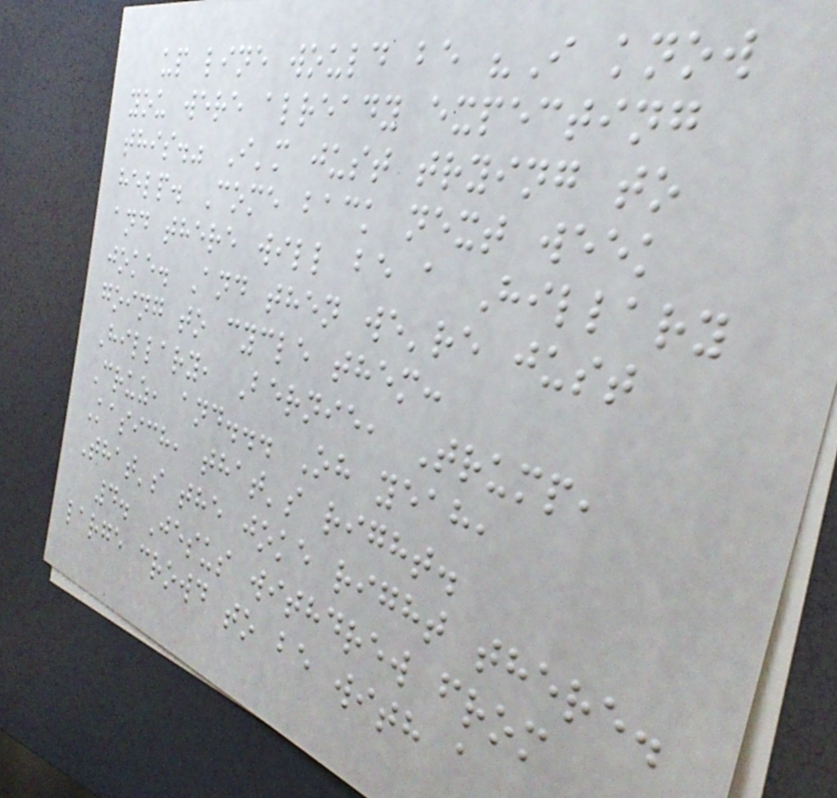up line would be "I know
you were already expecting
this." I'm just trying to
help. Come back next week
and there will be a Hillary
joke. And then we're just
going to cycle them:
Hillary, Bernie, Trump,
Cruz, and... Oh yeah,
Kasich, that's right.
That's the joke right there.
4. Jesus withdrew from
large crowd to be with a
